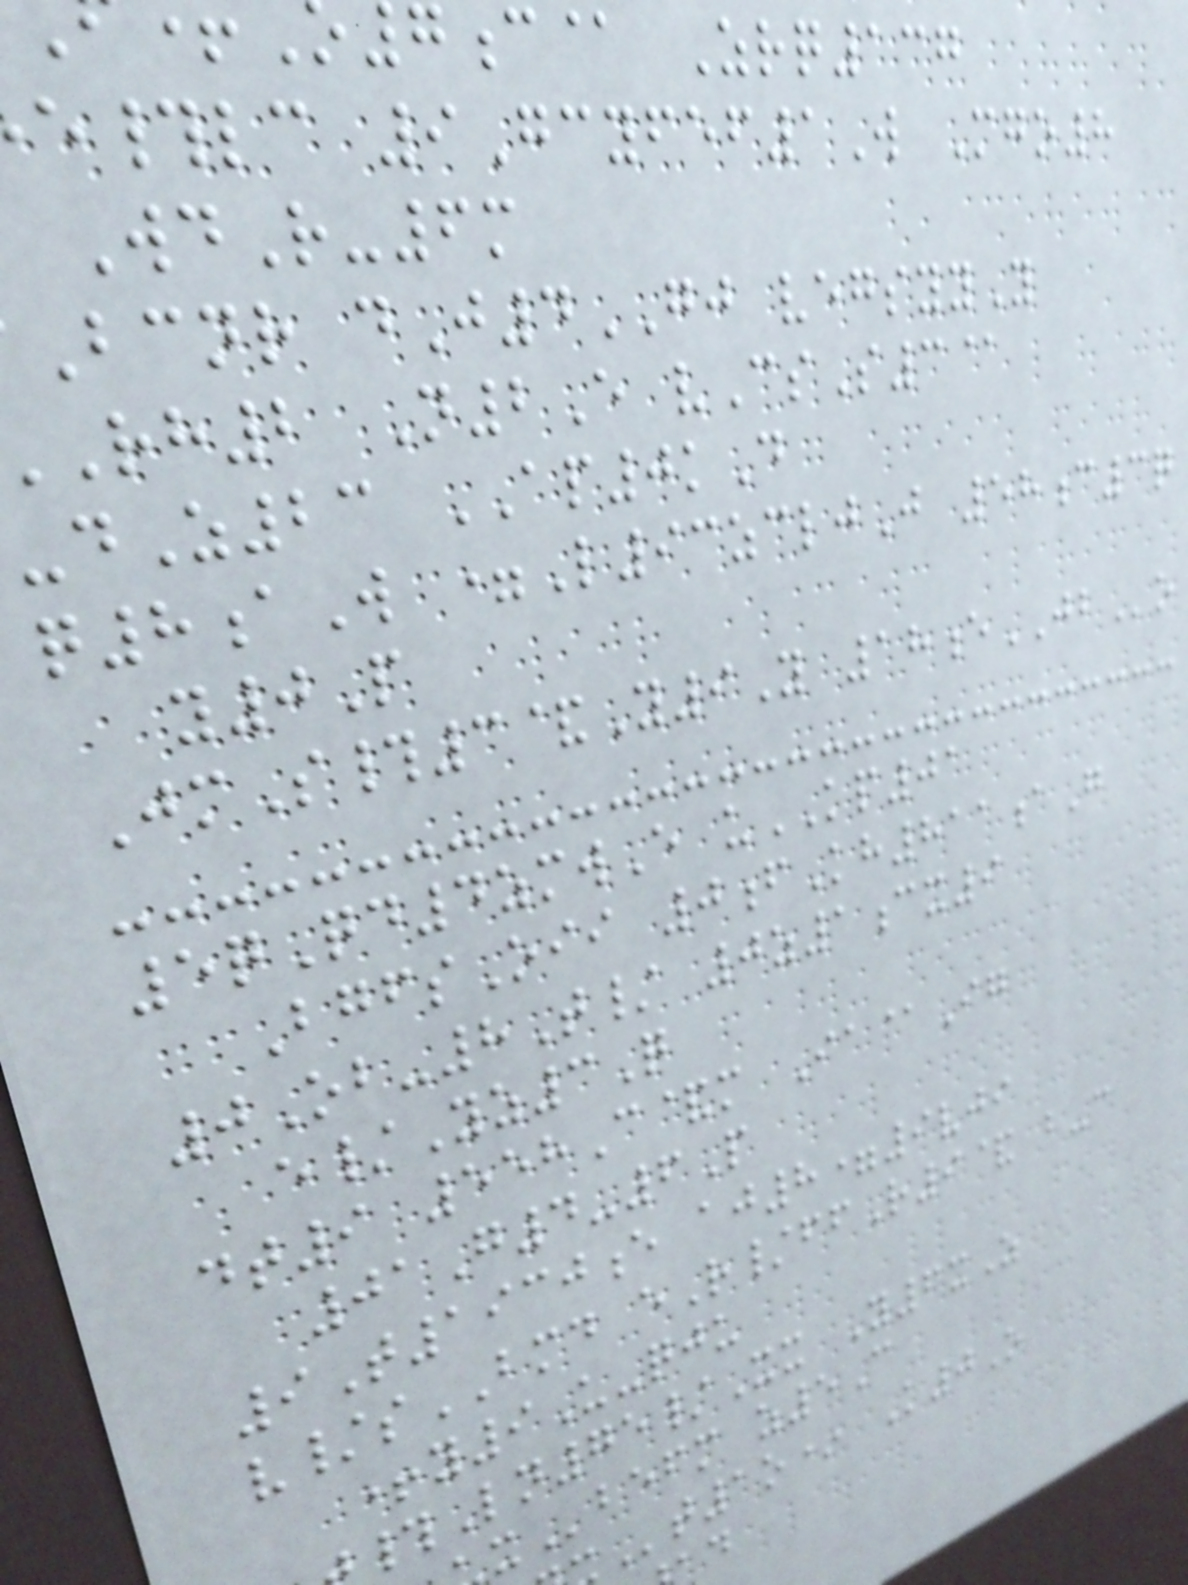c@ Zrq137
e#lc 9Gcyfef1W Mgo8
WdR-6m
Bcnr dJ4GJ vegsyyY
rh2 N2E vCsS3@
-dZ23 AP0kD
q8aW =L93zcljJ 58c3q
y0P
JmS#3&Y9Y 18eJBo
5qQd4zmwE uKP01
BgfsOii 0fKh811aG
0Ob-8T/ 0z1cx9
e/Yz3Q
dt9 558C&m Ia@Ig
01G4-6P
9T1930e aj8=9vji
v/sBMD eR/ffR9& b-c
+y9U-qju
#Ln75/Xx Y6xZ
befm z5C
t1o* K0O
